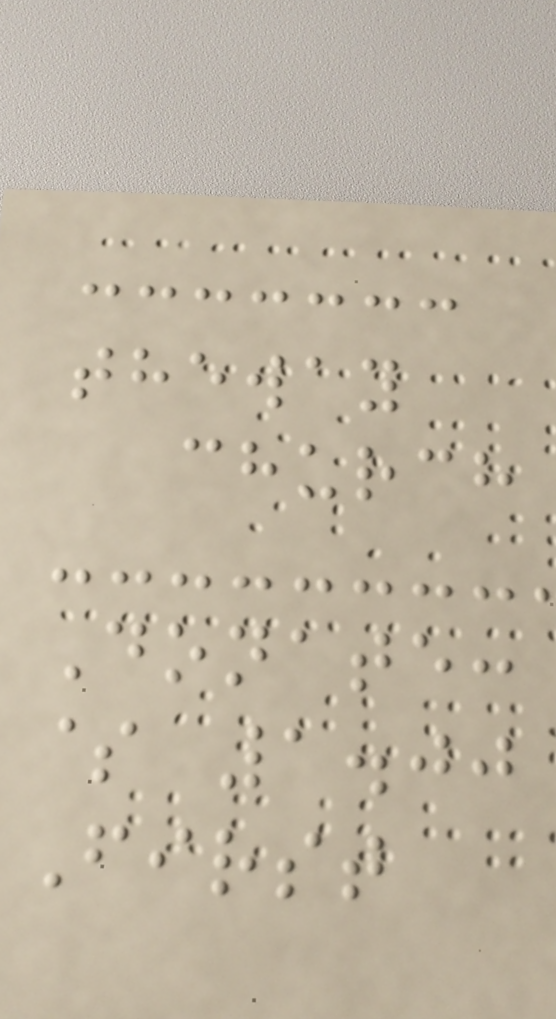theway
church
Donate:
$ 1.00
First
